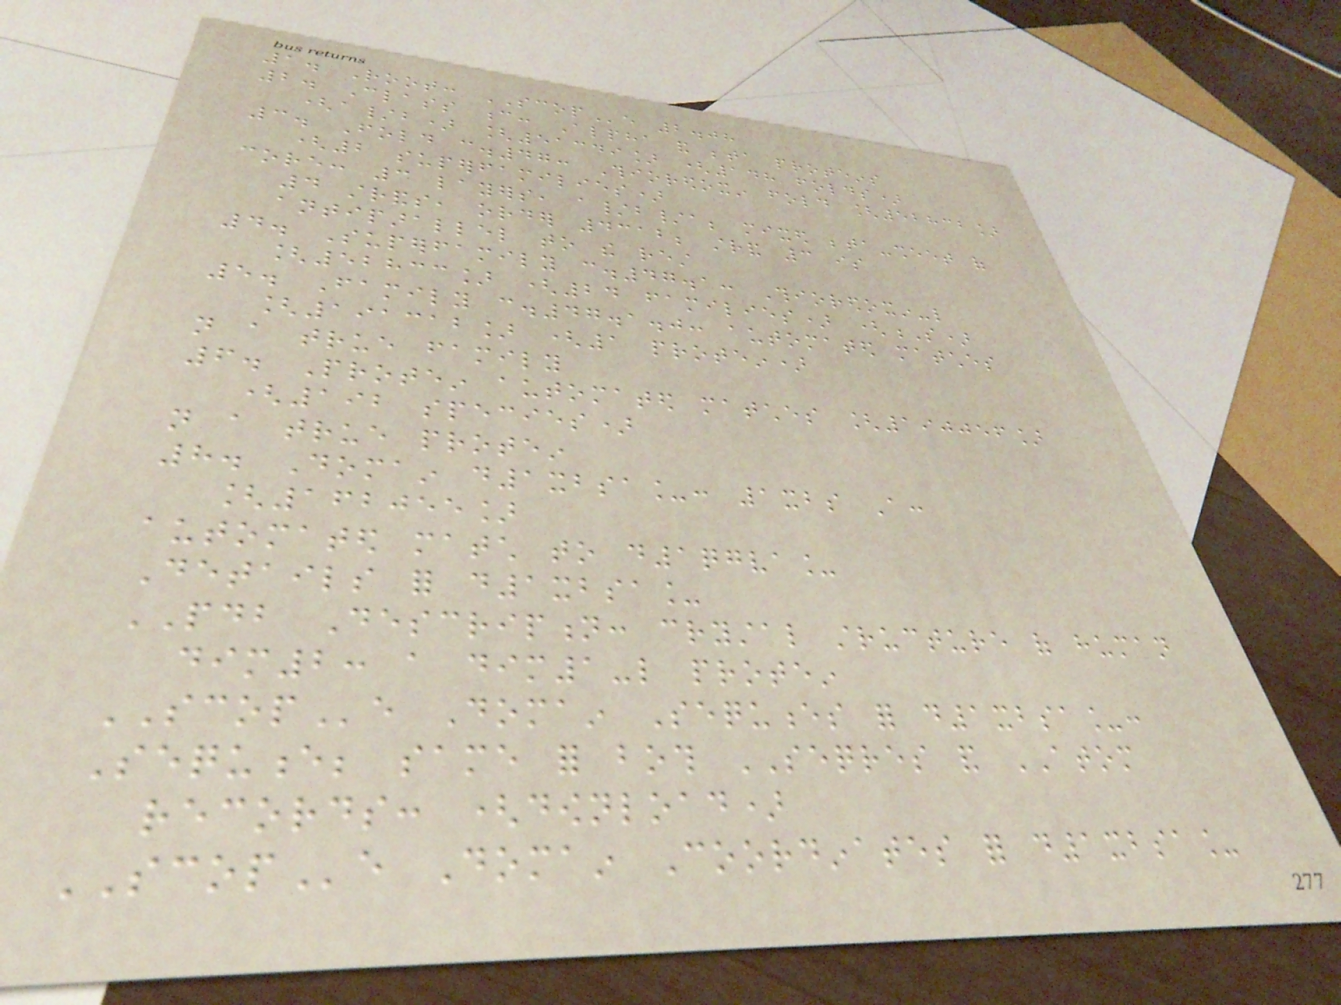1. Root: SCOPe 2.08
2. Class c: Alpha and beta proteins
(a/b) [51349] (148 folds)
3. Fold c.47: Thioredoxin fold [52832]
(2 superfamilies)
core: 3 layers, a/b/a; mixed beta-sheet of
4 strands, order 4312; strand 3 is
antiparallel to the rest
4. Superfamily c.47.1: Thioredoxin-like
[52833] (24 families) (S)
5. Family c.47.1.0: automated matches
[191312] (1 protein)
not a true family
6. Protein automated matches [190056]
(192 species)
not a true protein
8. Domain d1xbsa_: 1xbs A:
[162055]
automated match to d1qgva_
Details for d1xbsa_
PDB Description: crystal structure of human
dim2: a dim1-like protein
SCOPe Domain Sequences for d1xbsa_:
Sequence; same for both SEQRES and ATOM
records: (download)
SCOPe Domain Coordinates for d1xbsa_
